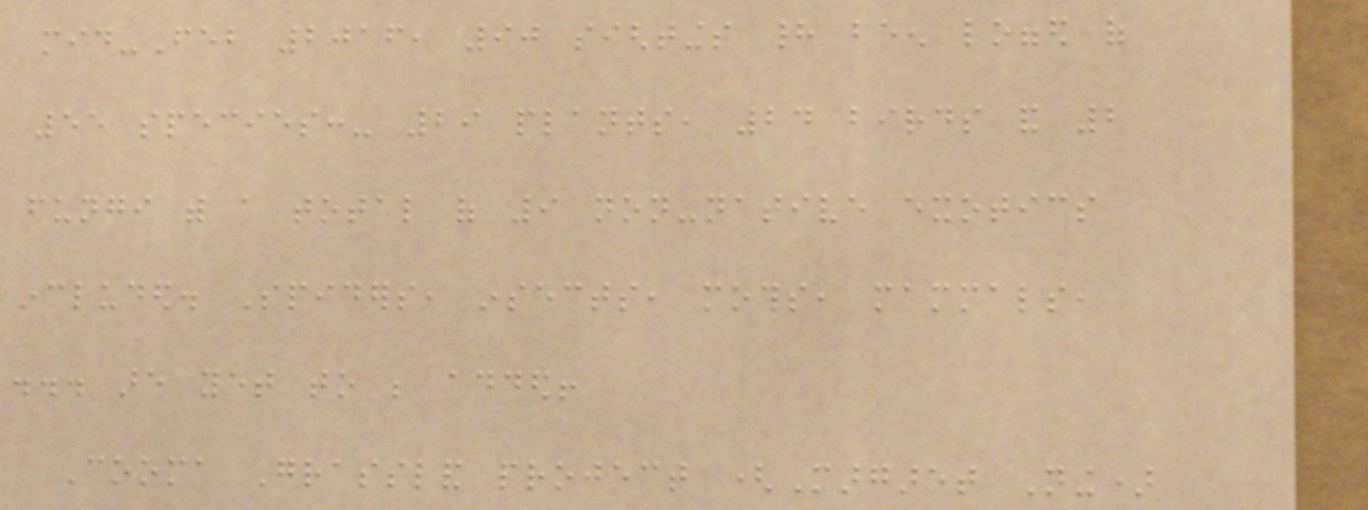mid-Feb 2016, 90 sightings had been logged of
55 species:- 29 plants, 24 birds and 2
fungi with a total of 9 non-native exotics
included. Spiders, insects, moths, mammals,
... are yet to be added!
Cooma Grassland project (Margaret Ning)
